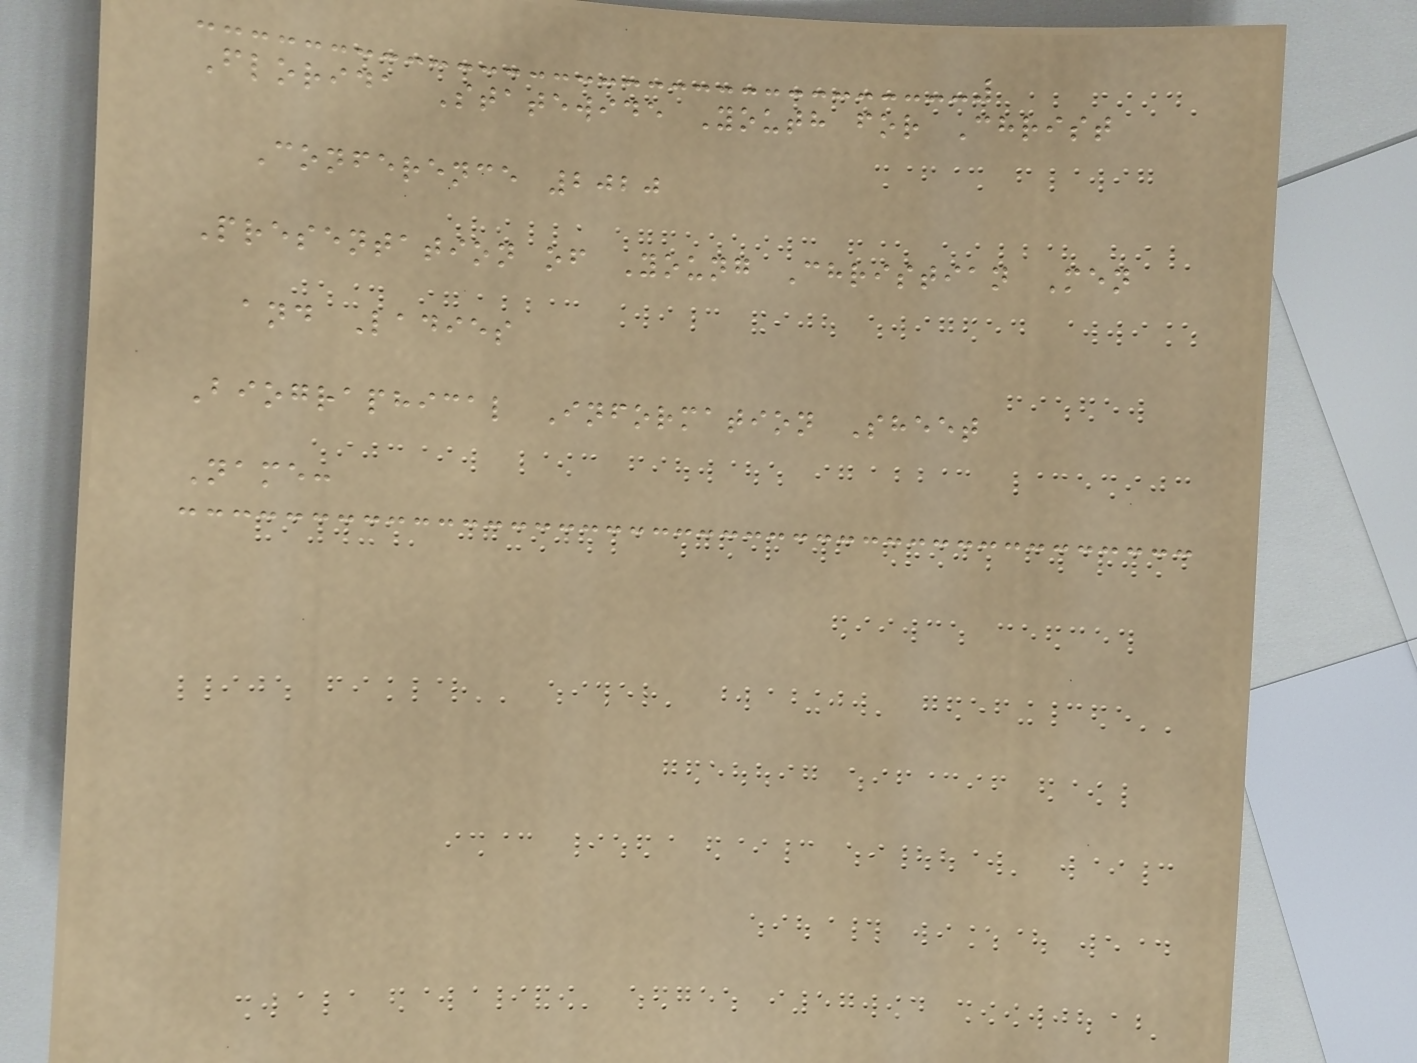Florida Statewide Youth for Christ
Conference 2020
Presentation of Young Christian Men
and Ladies
Biographical Information Sheet
Name:
